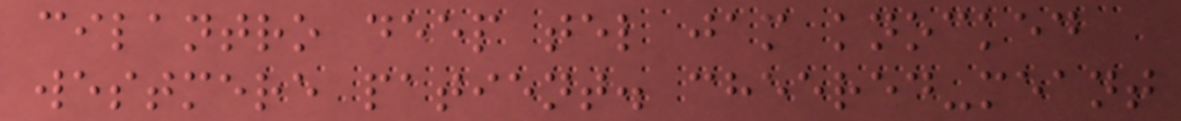cilantro deep tel jam knocked
westmere patient. cheered-meant
